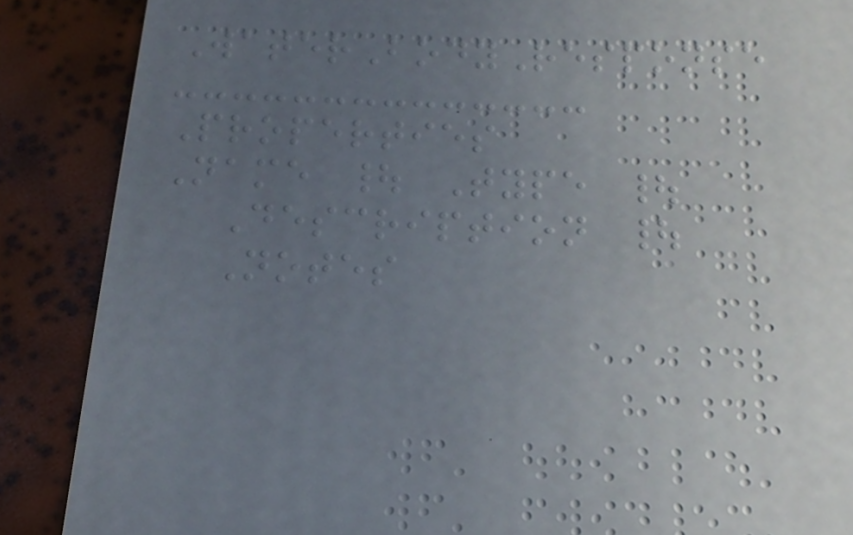WaterBodyResponse
Properties
Name | Type |
Description |
Notes
